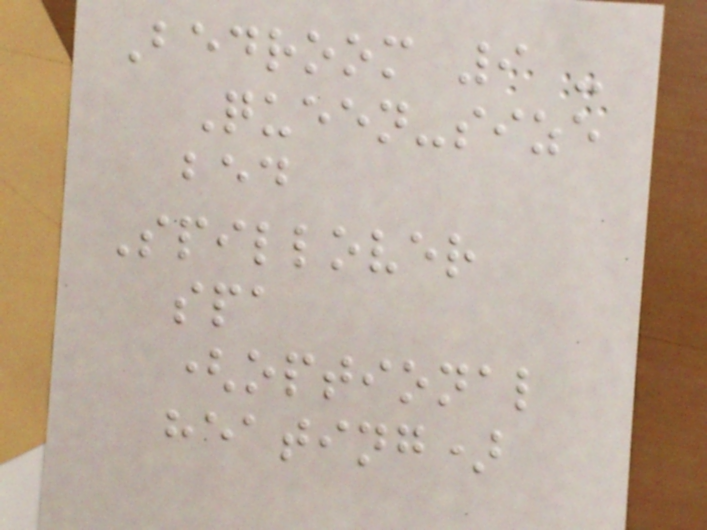Bedroom 9 -
Queen-size
bed
Spillover
spa
(optional
heating)
